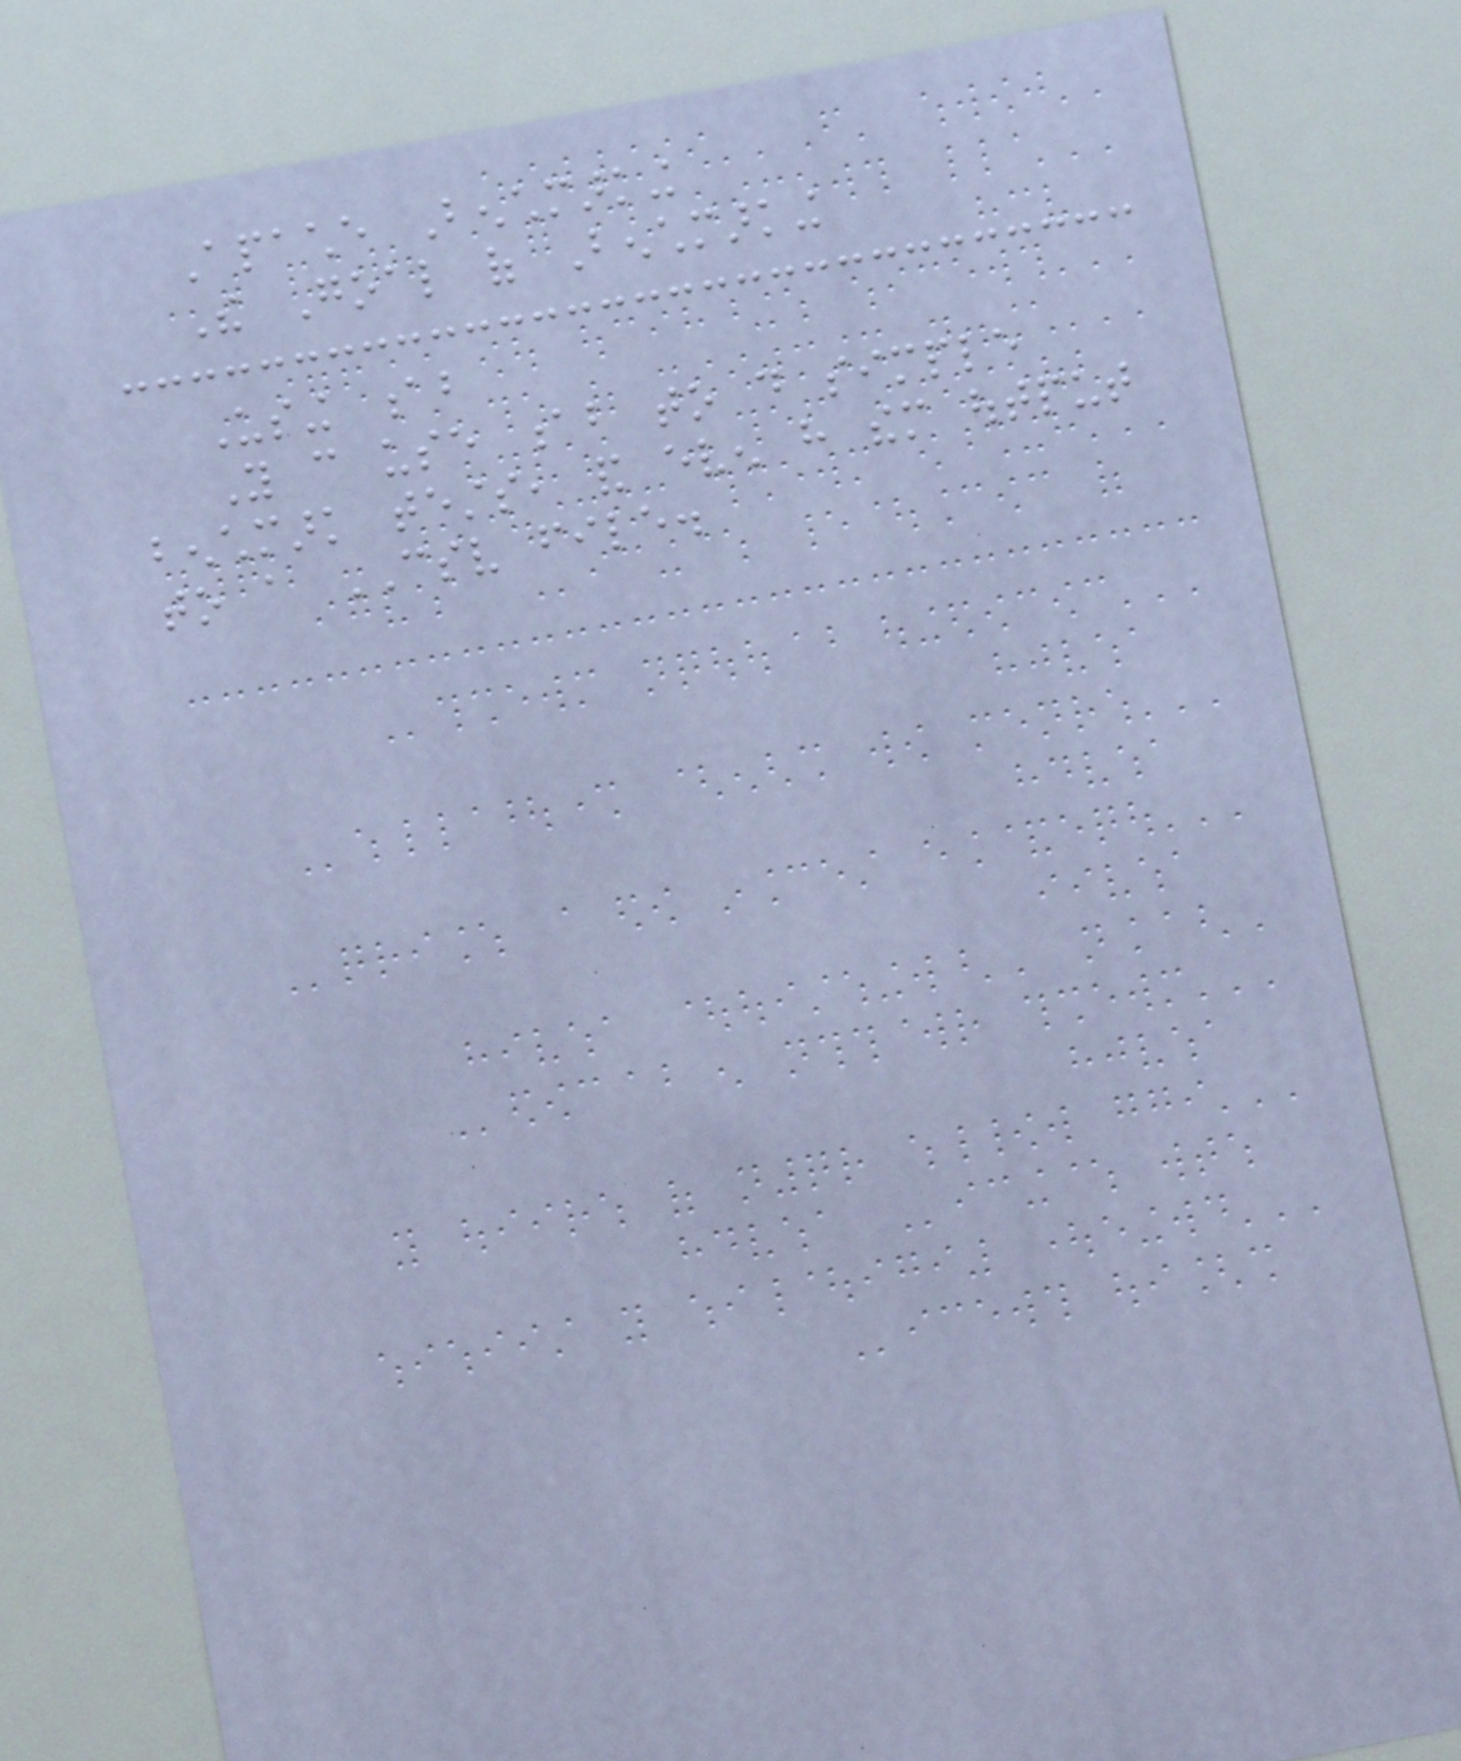Apache Benchmarking
The Goal of Benchmarking
Using ab
You can use ab to do simple
benchmark tests, and even have them output
to a CSV file.
